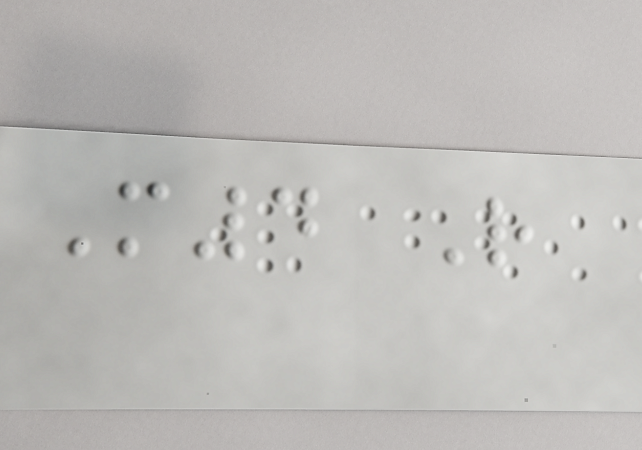M4 R
